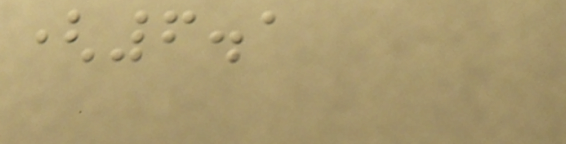(6.1
